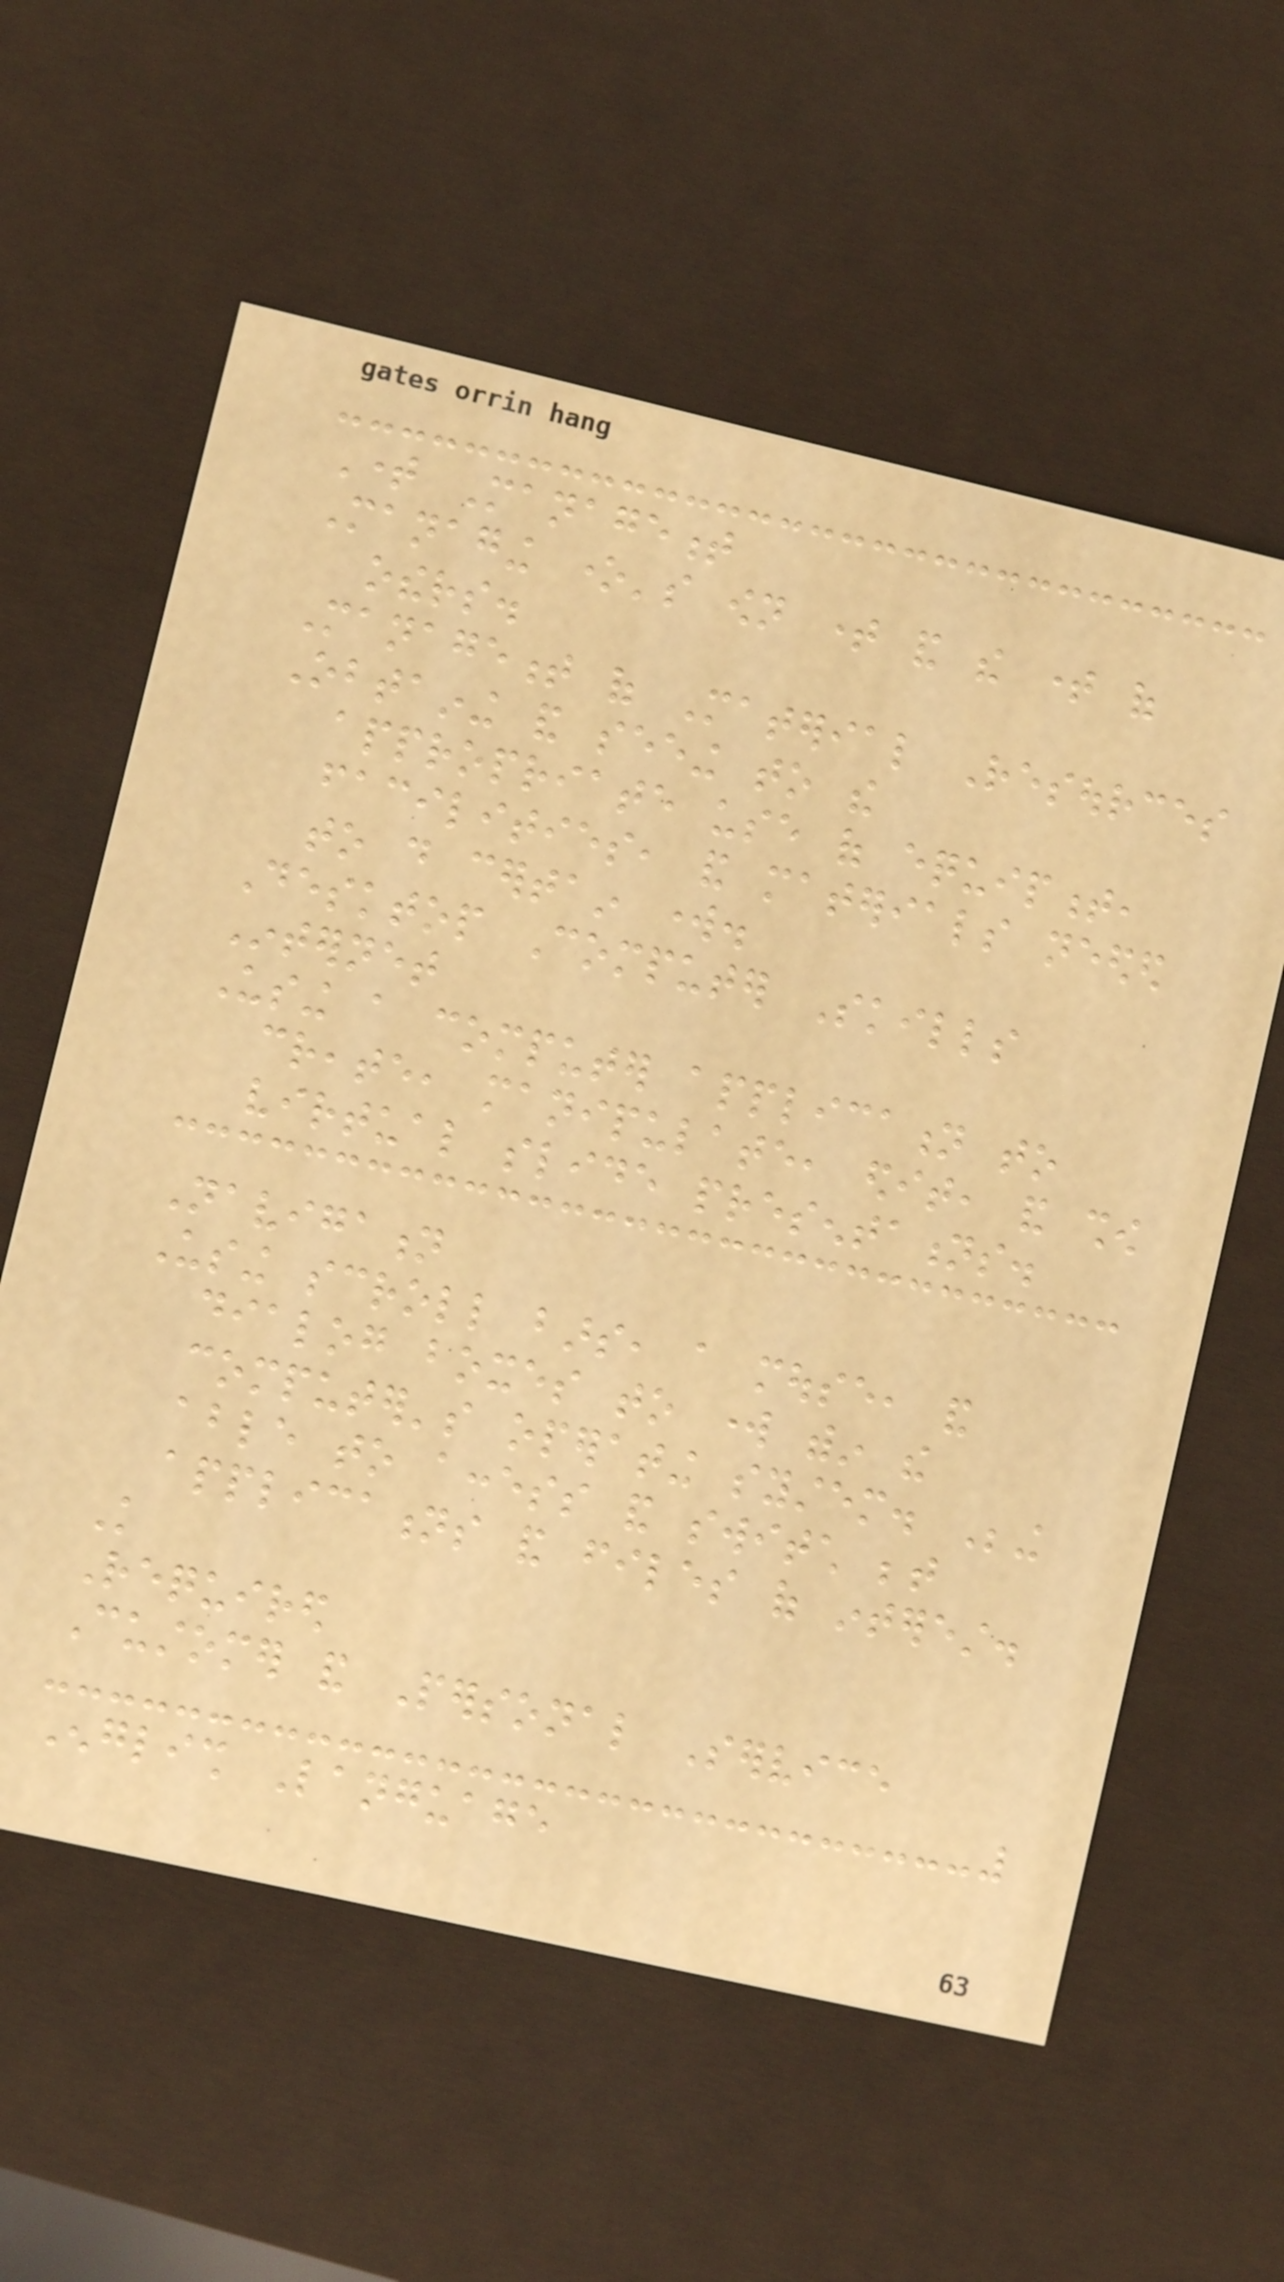Time Management
Managing one's own time and the time of
others.
Management of Material Resources
Obtaining and seeing to the
appropriate use of equipment,
facilities, and materials needed
to do certain work.
Desktop Computer Skills
Internet
Using a computer application to
create, manipulate, edit, and show
virtual slide presentations.
Navigation
Using scroll bars, a mouse, and
dialog boxes to work within the
computer's operating system. Being
able to access and switch between
applications and files of interest.
Knowledge
Required
Customer and Personal Service
English Language
